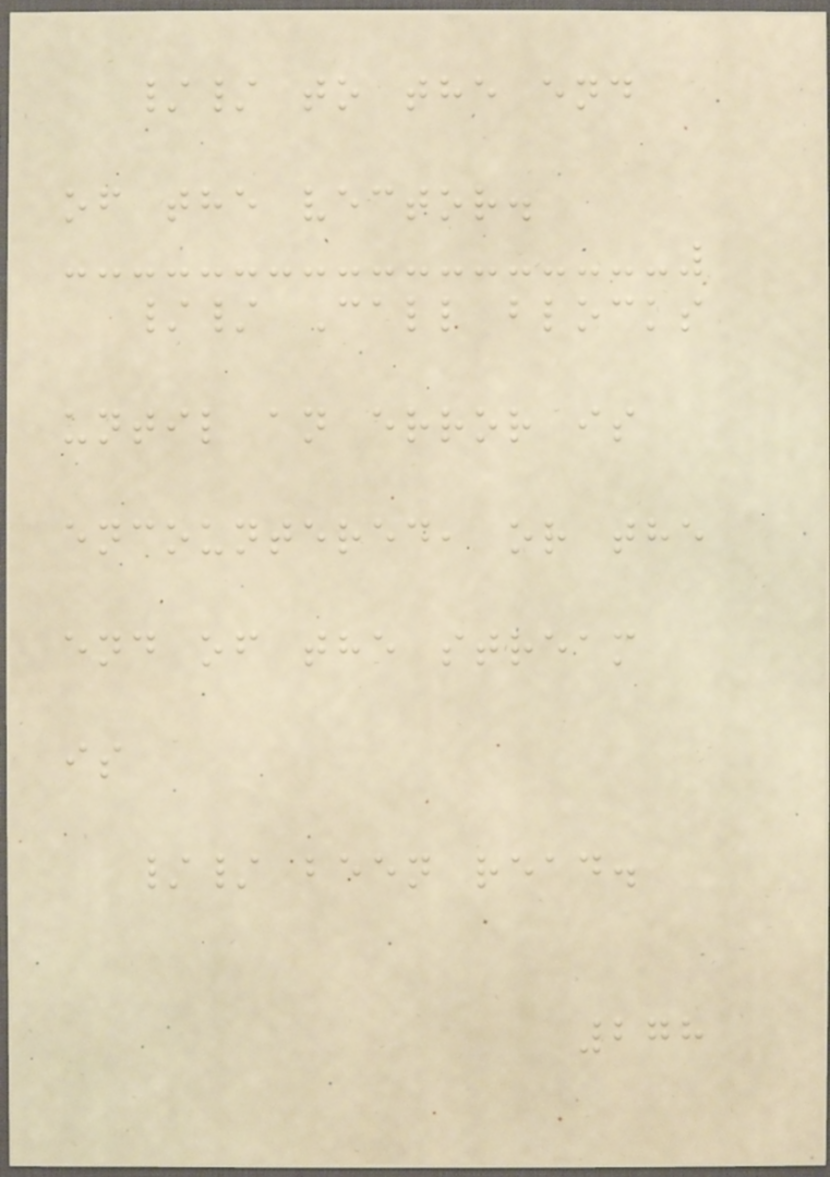// to the end
of the vector.
// Call blocks
until an error is
encountered, or the
end of the stream
is
// been read.
278
